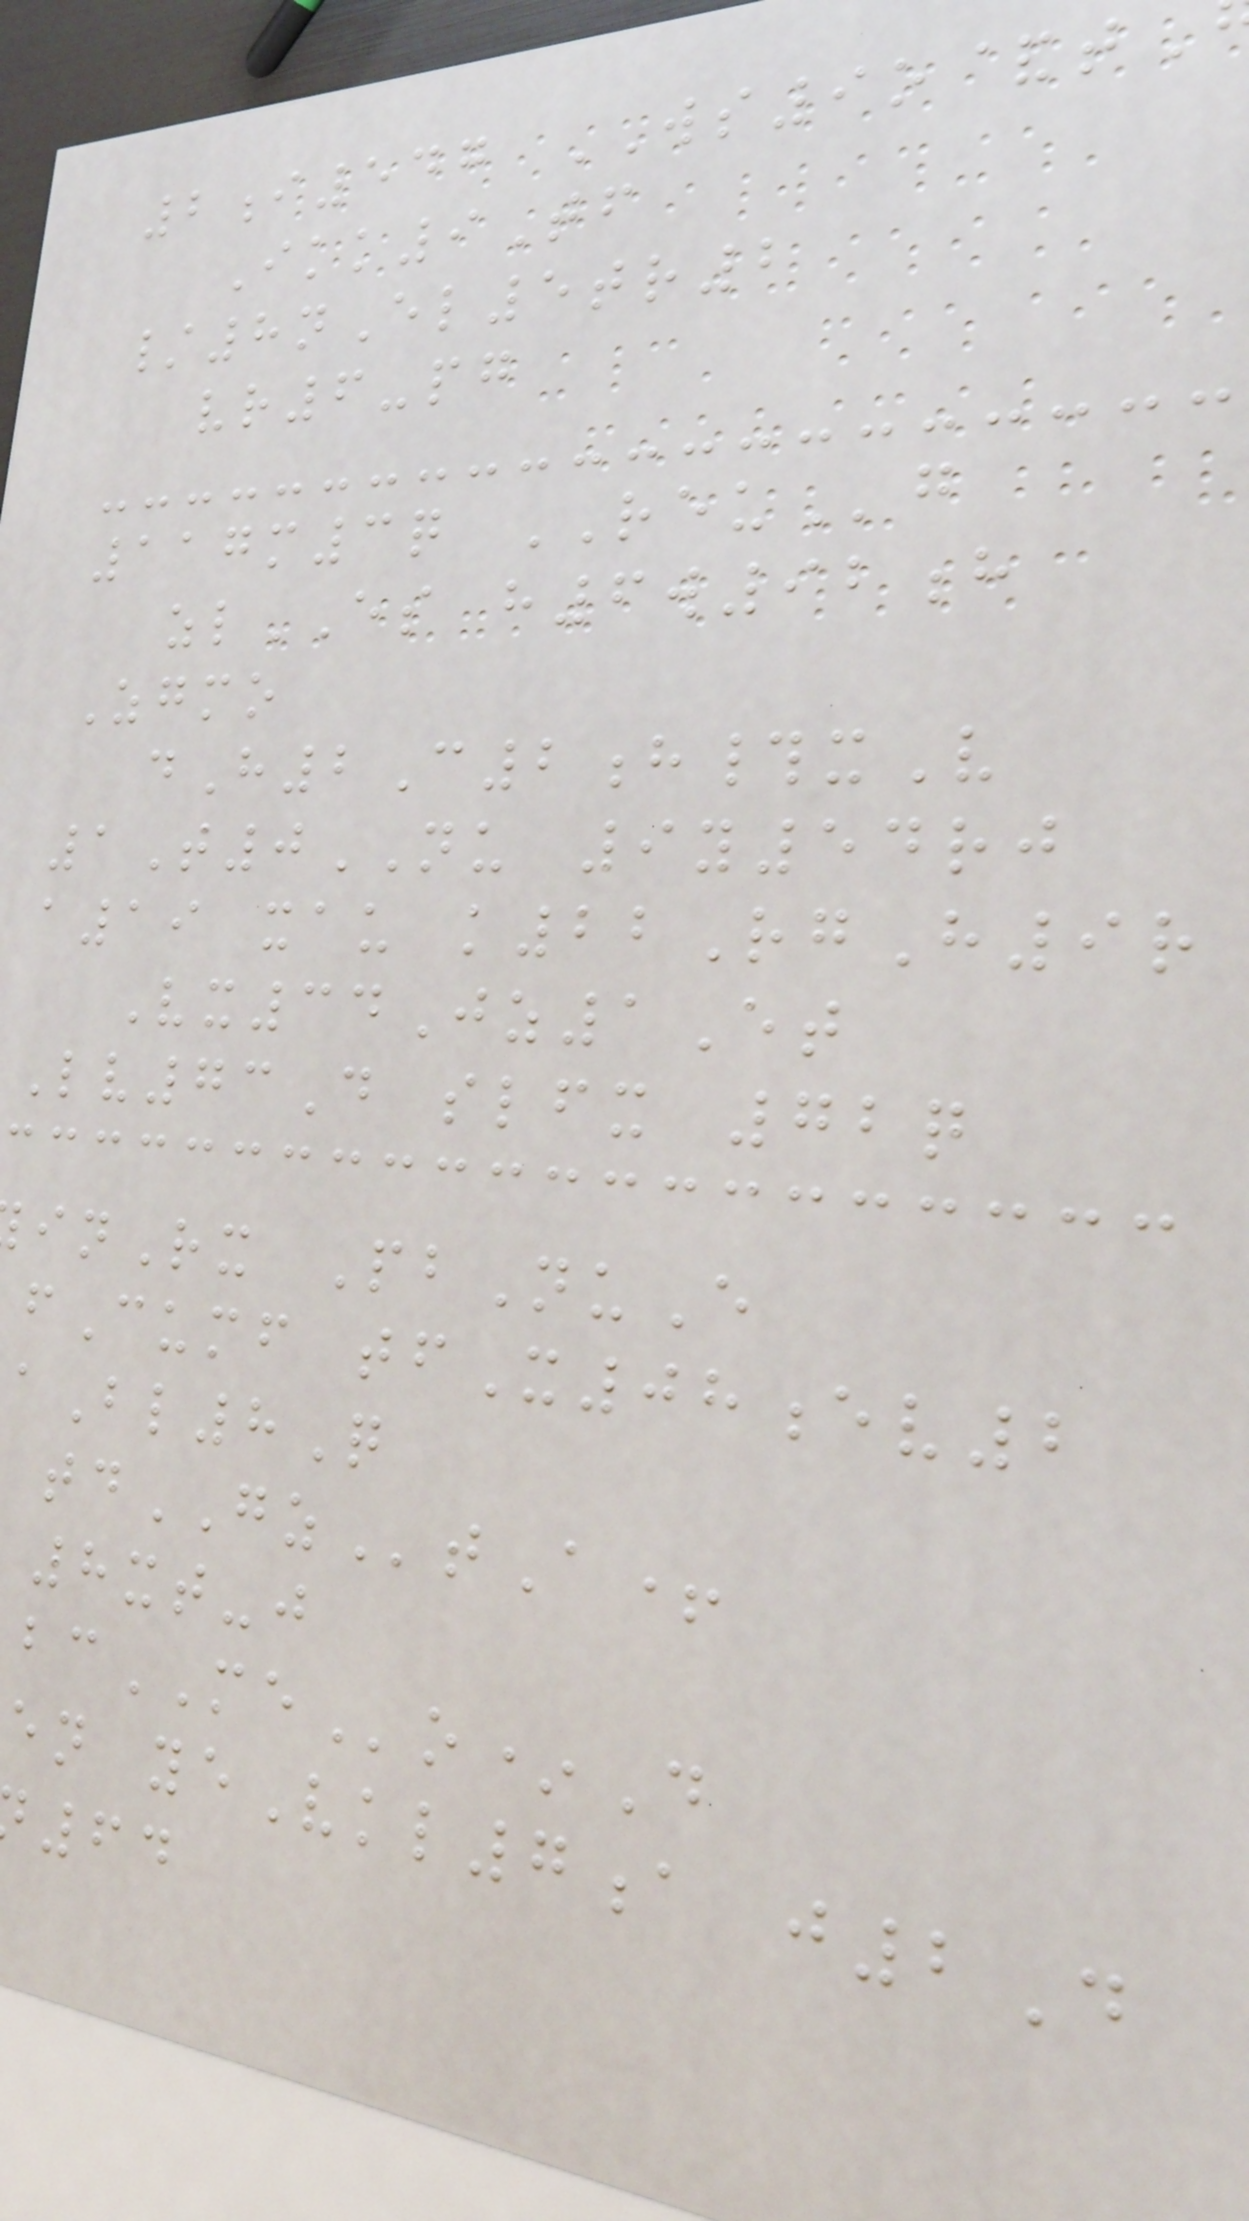2i547 WS9o&t
Ikk9Tf
/8nEl5tr2
vr6-pg
117m3q REUg
zlES h6w92h
Zgmo
dH2C2h#xV
1T0NU 9y54rj
a19 xau k22RgH9r
Vx34Jz1Et
Lv73D slfx 72q
inRx PbNuE
fCumf tfX08ev2
Bl8Q
tdGZtA+
8xt-j
bcMEo*D
en yeVkl7a j2D
